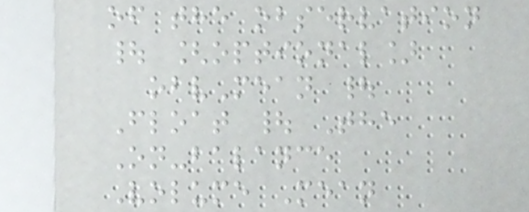of the observation
| [optional]
obvMean |
Float | The
On-balance
Volume Mean
